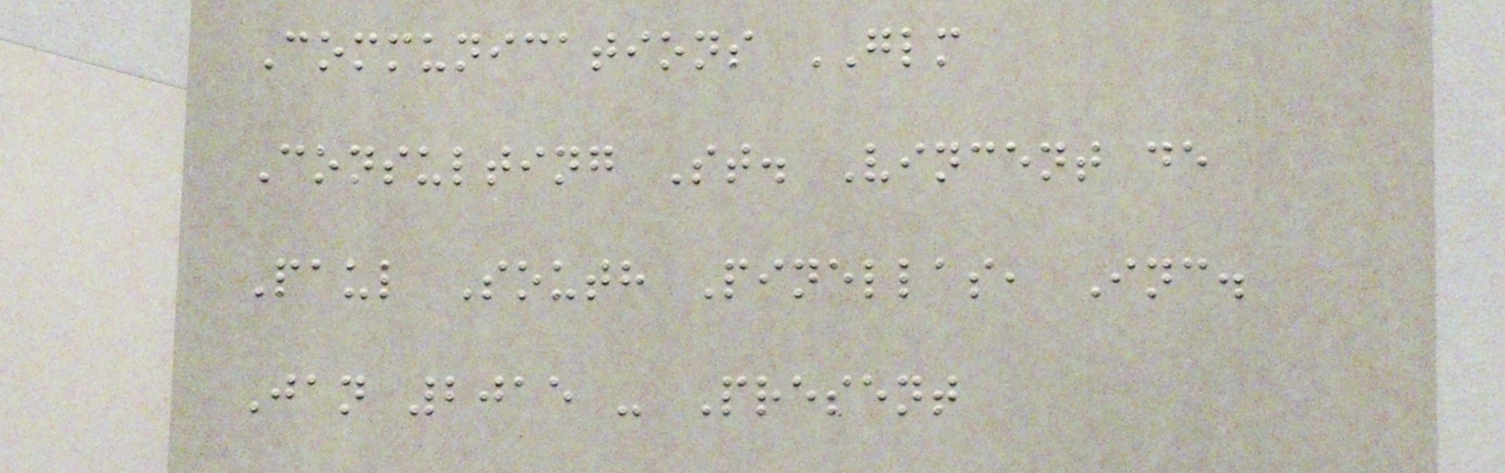Communications GLM
Consulting St. Vincent de
Paul South Pinellas, Inc.
Jan 2015 - Present
